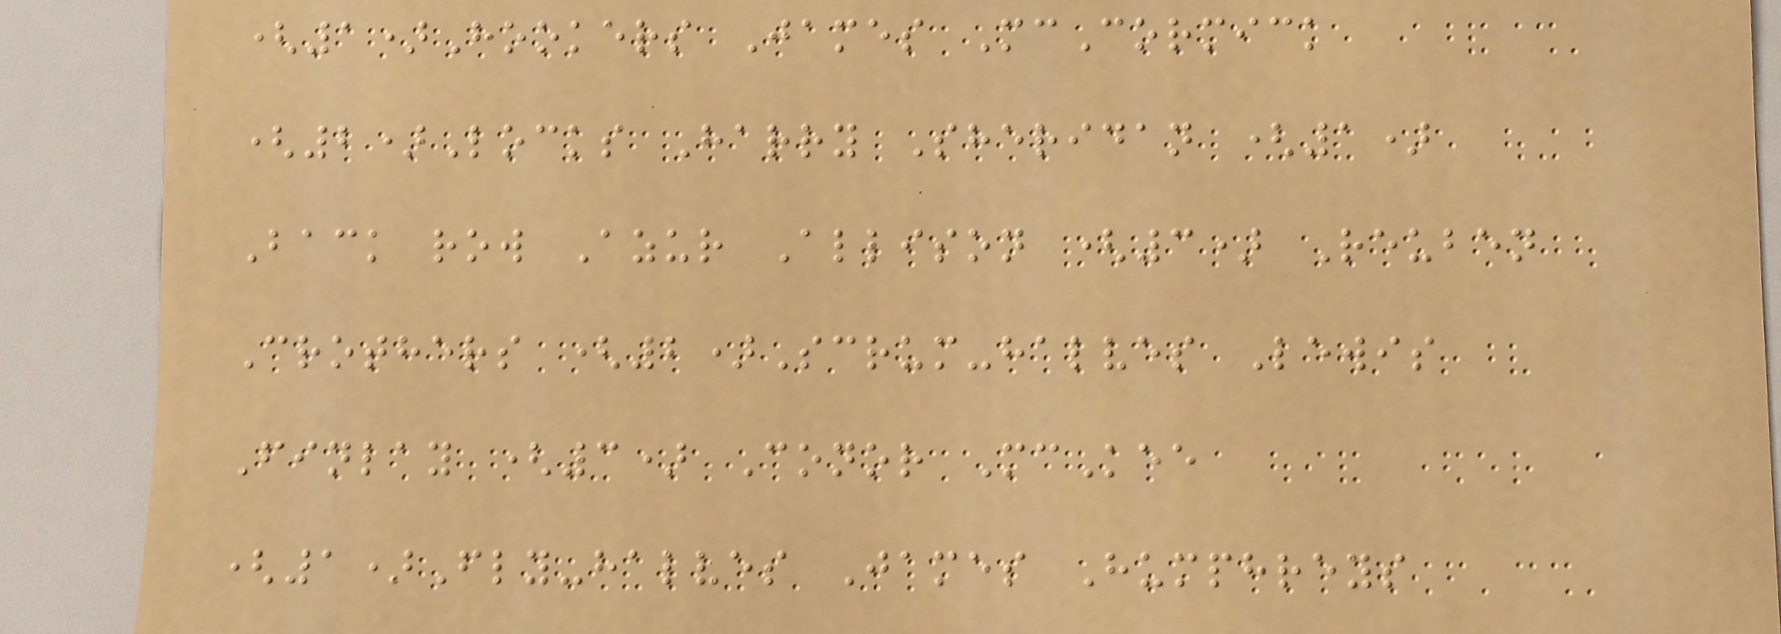(1)Hookers James McCormick
(2)Locks Harry Sheridan (1)
Back row Azur Allison (3) Reuben
Crothers (2)Scrum-halves Lewis
Finlay (3) Conor McKee
(1)Fly-halves James Humphreys
